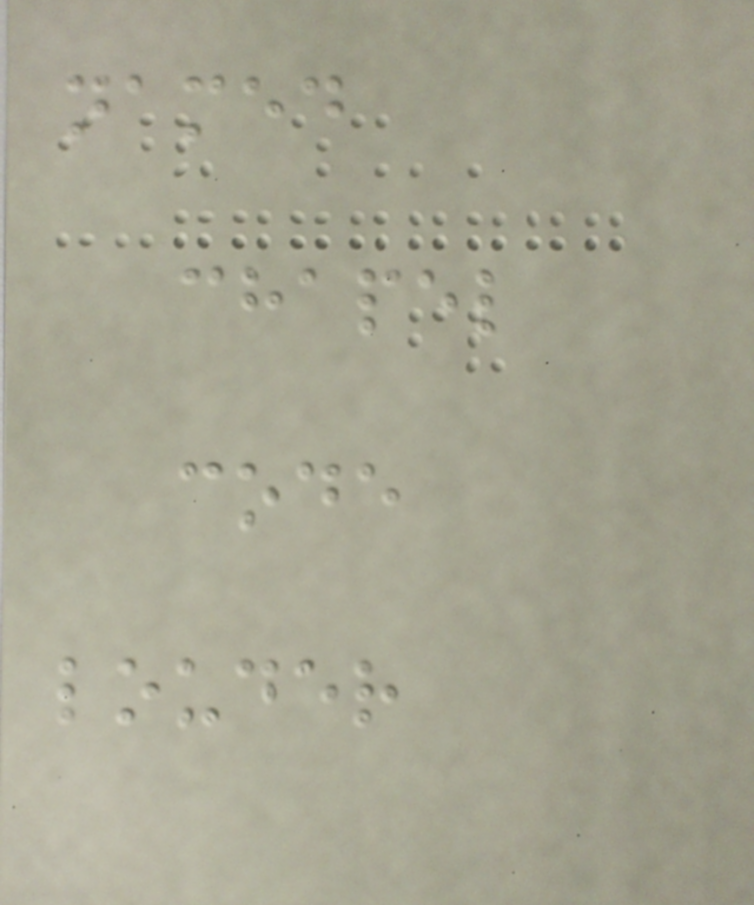named
chapel
code
louder
